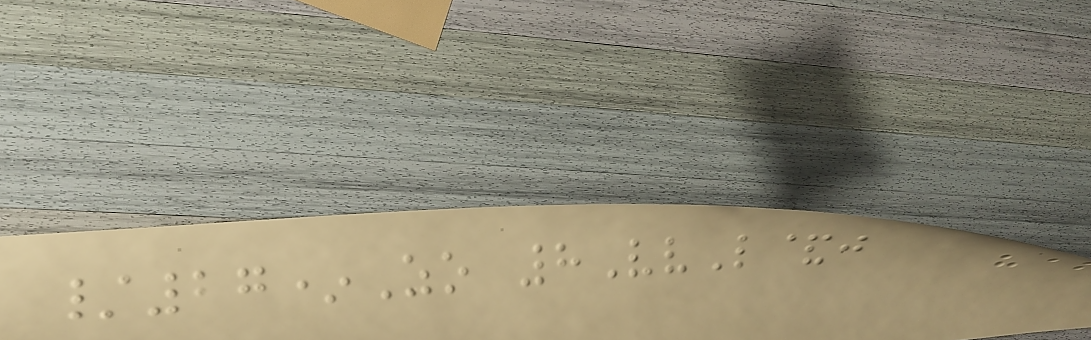/27*Zo 8VvL&j
